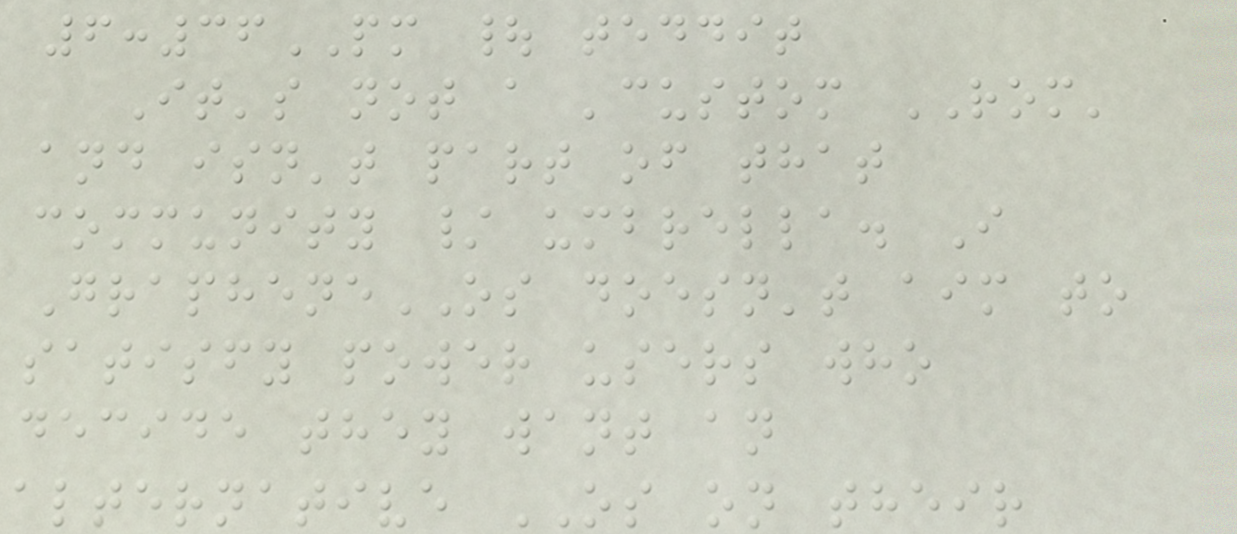6:36PM | teddit
It's not a 'custom ROM'
and isn't part of that
community / umbrella. I
GrapheneOS doesn't aim to
satisfy power users who
decide they want an
alternative OS on their
